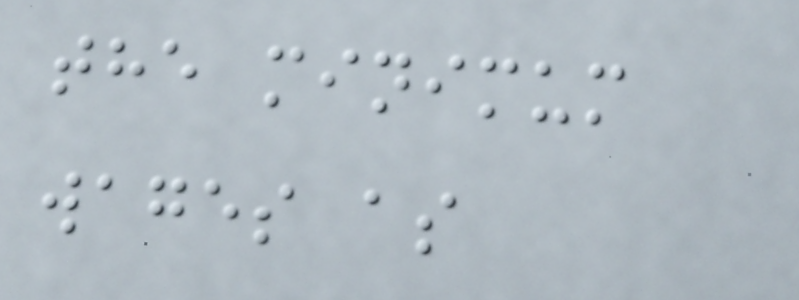the minimum
wages as
